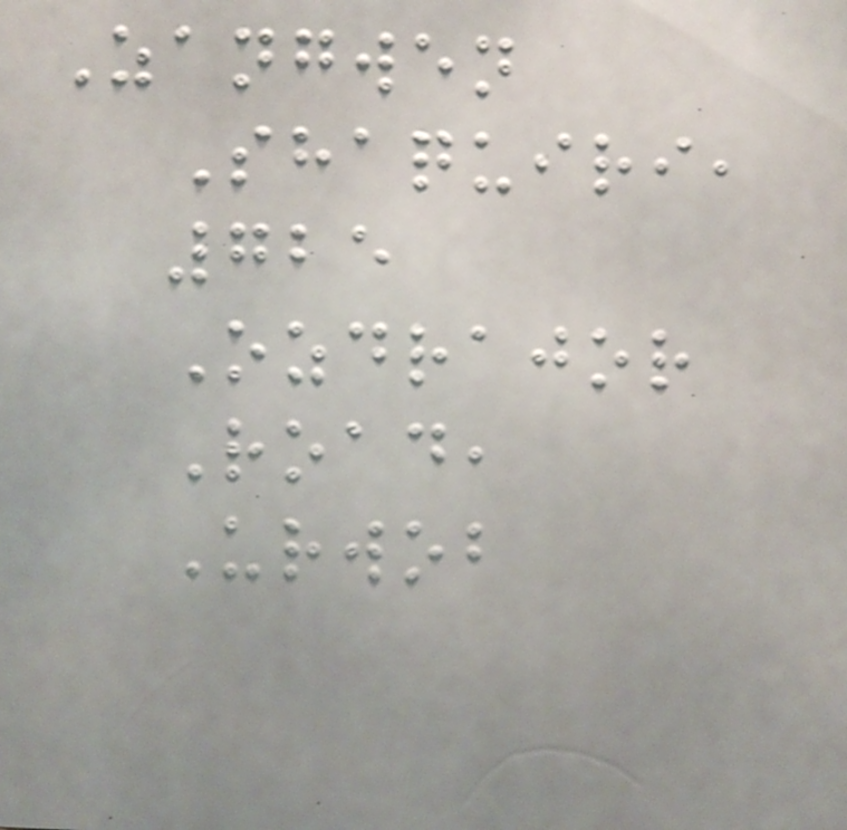Zangwen
Shaquiri,
725
Ozdrajor
Road,
Urwob
